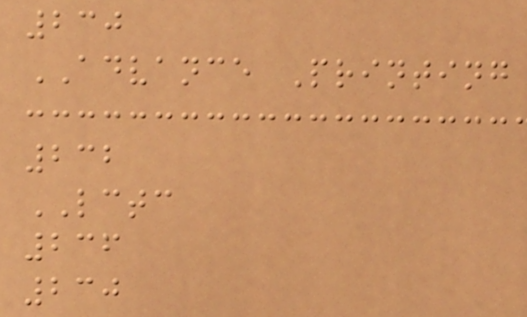230
ADVANCE Printing
232
LCTC
236
230
